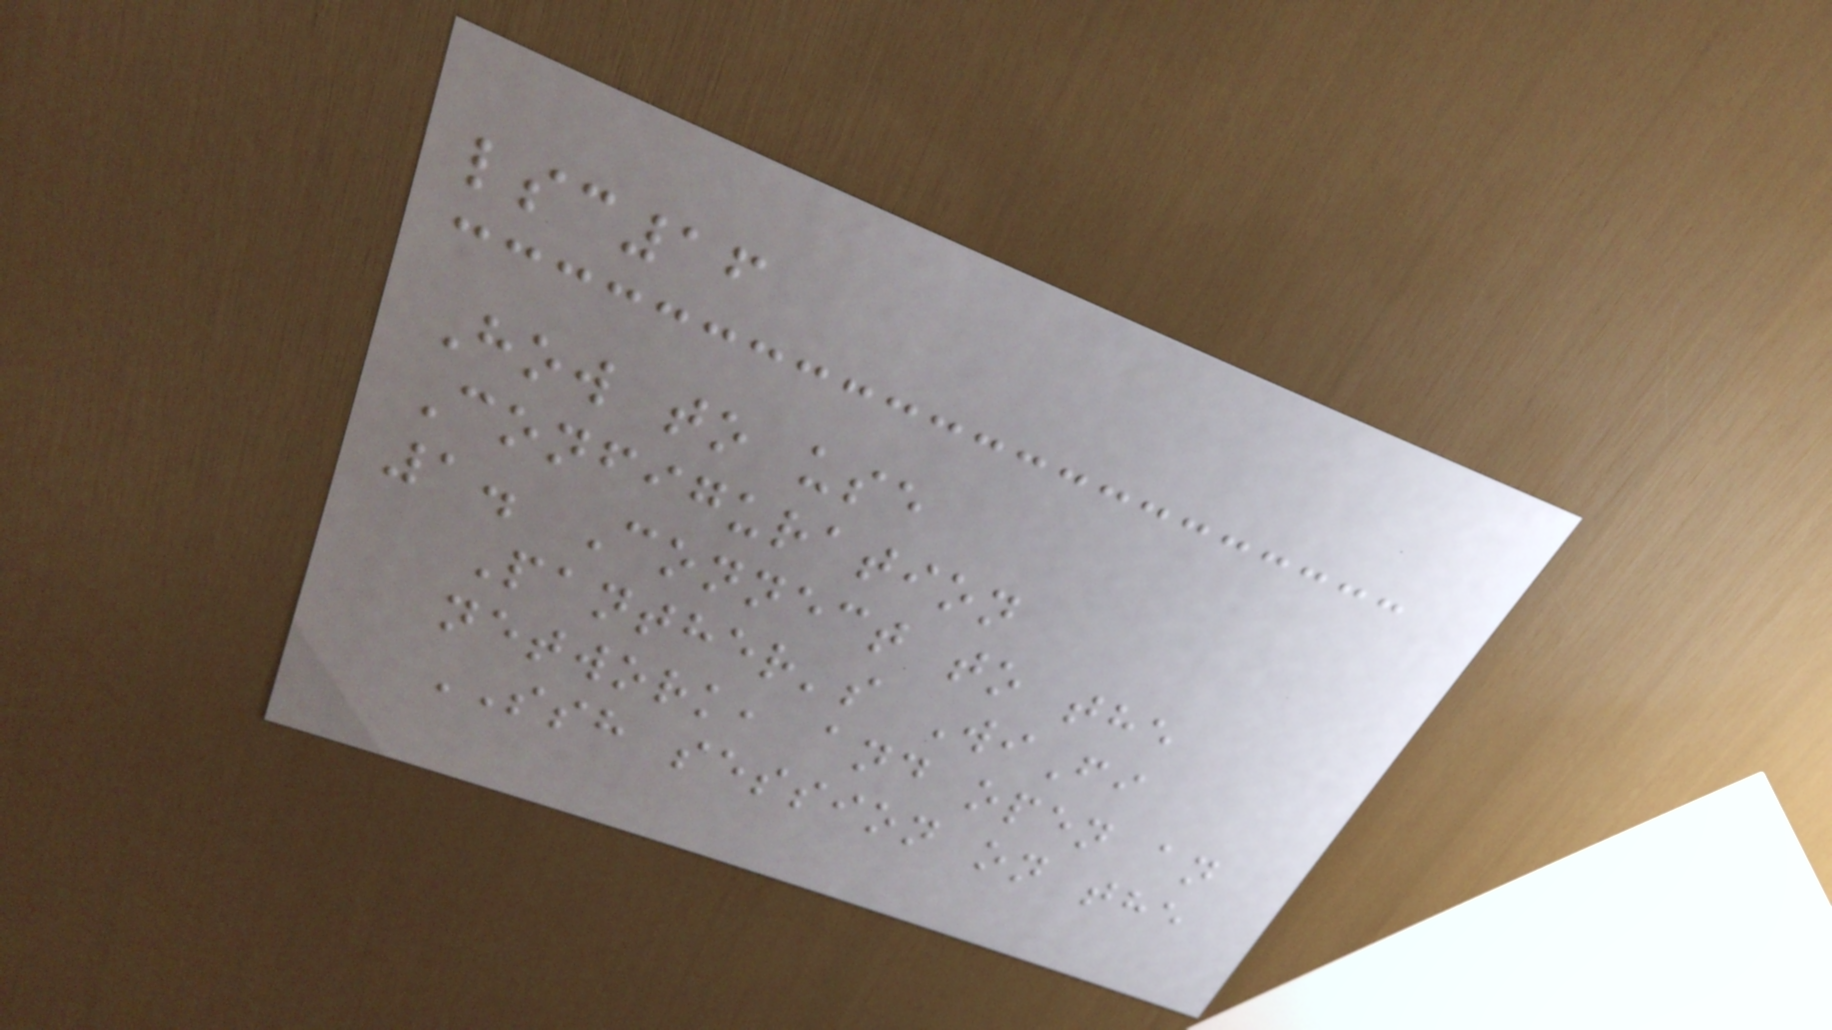lsc16
How to use
Configuration
1. Connect to the
Panther's WiFi
network, and open an
SSH session on the
